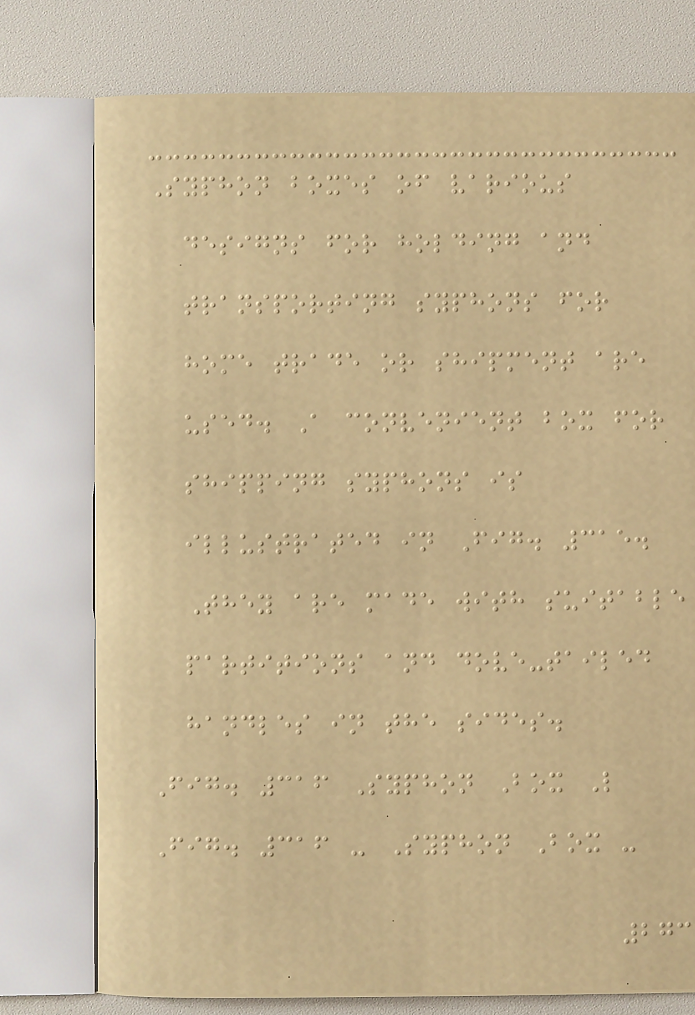Syphon boxes of various
designs for holding and
transporting syphons for
home trade or shipment are
used. A convenient box for
shipping syphons is
illustrated in Fig. 315.
They are made with suitable
partitions and dove-tailed
handles in the sides.
Fig. 316 Syphon Box L
Fig. 316 - Syphon Box -
273
